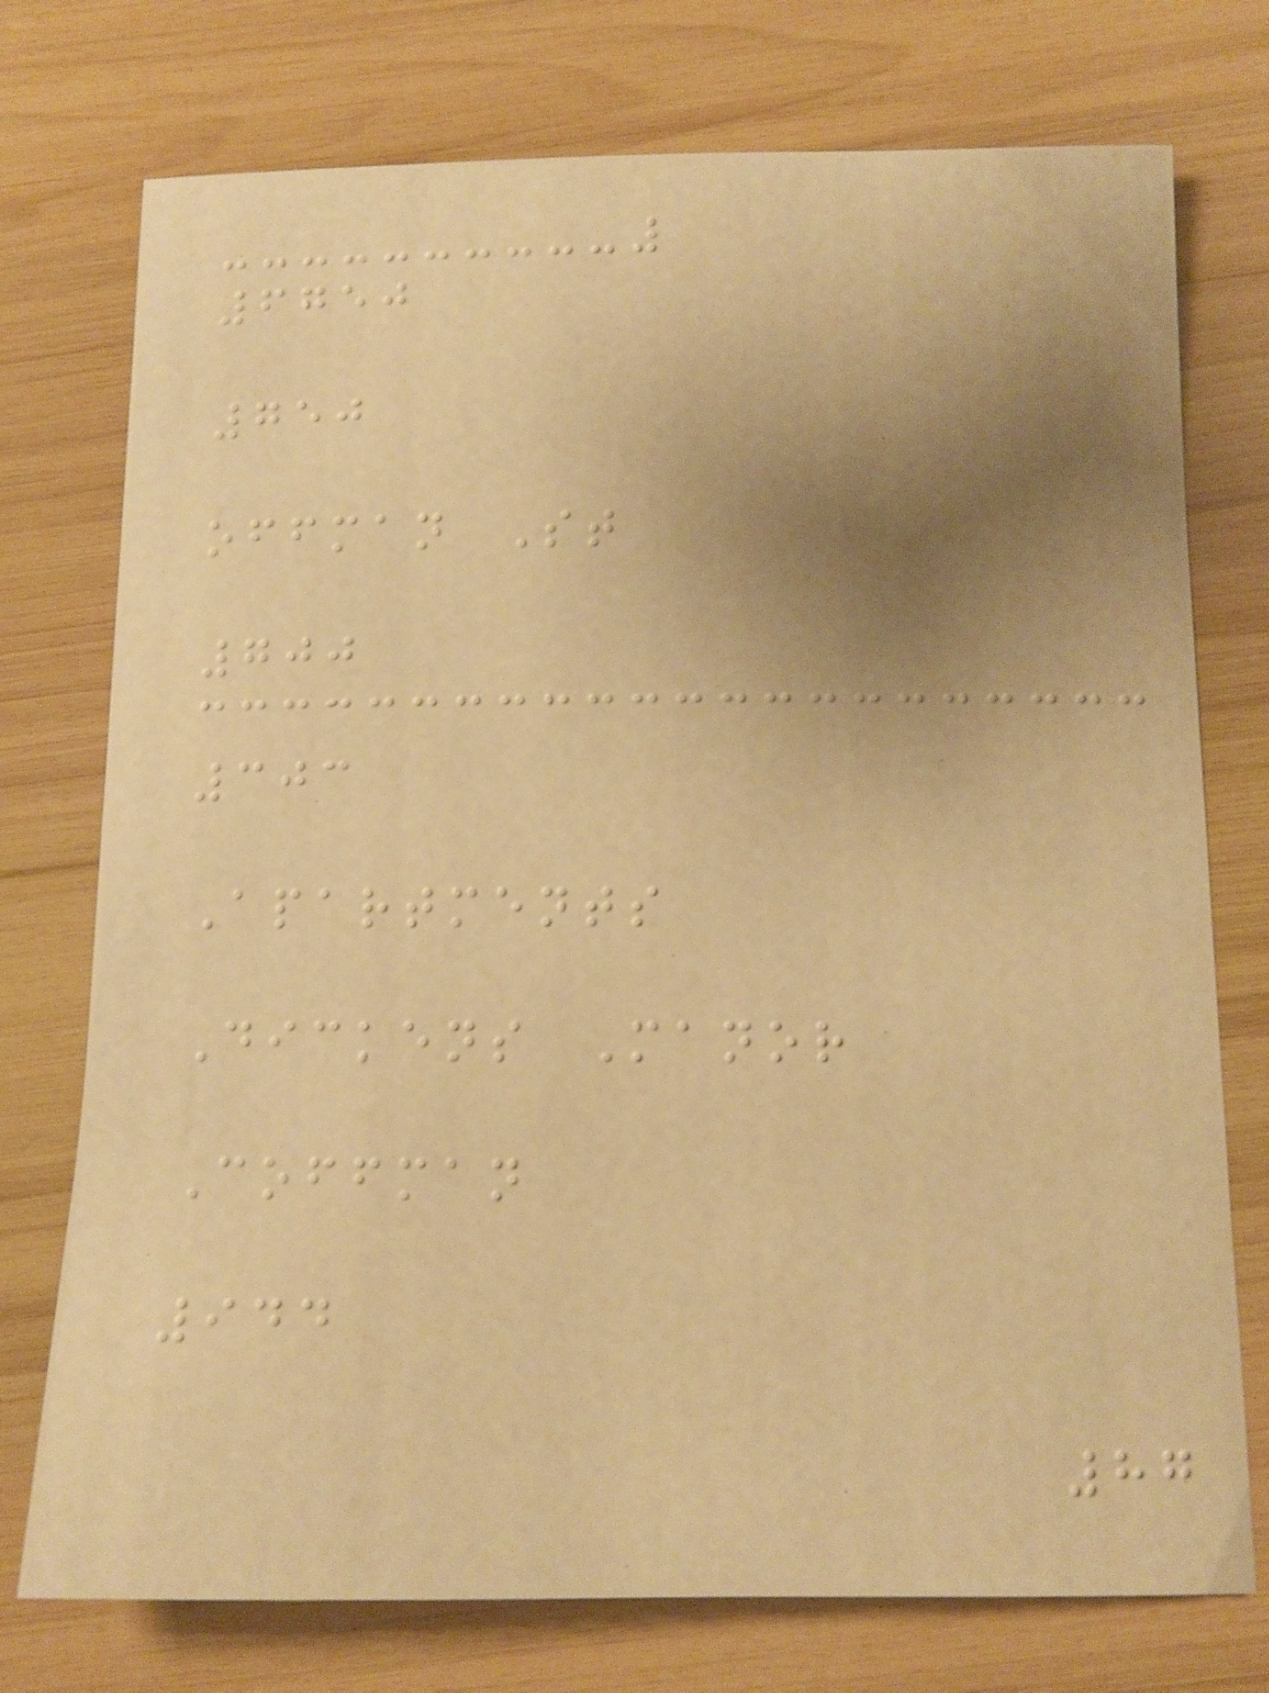6750
750
offman St
700
303
Apartments
Dickens Manor
Coffman
944
87
